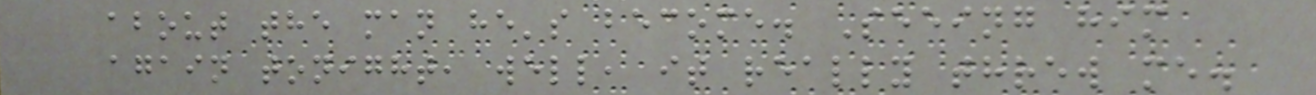about the man he's become. Seeing him
again tonight, well, it really threw me.
